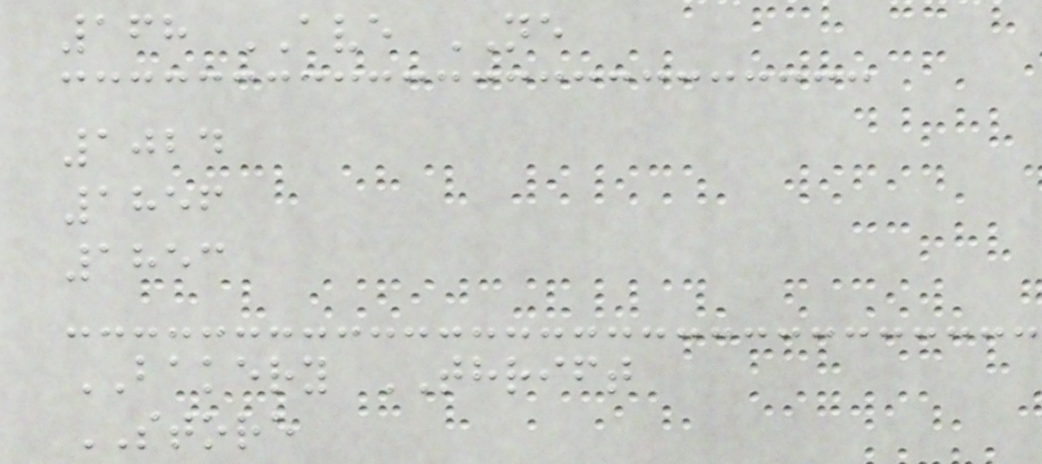168 AVE NE
1024
1856
1853
BAKERY THRIFT
STORE
